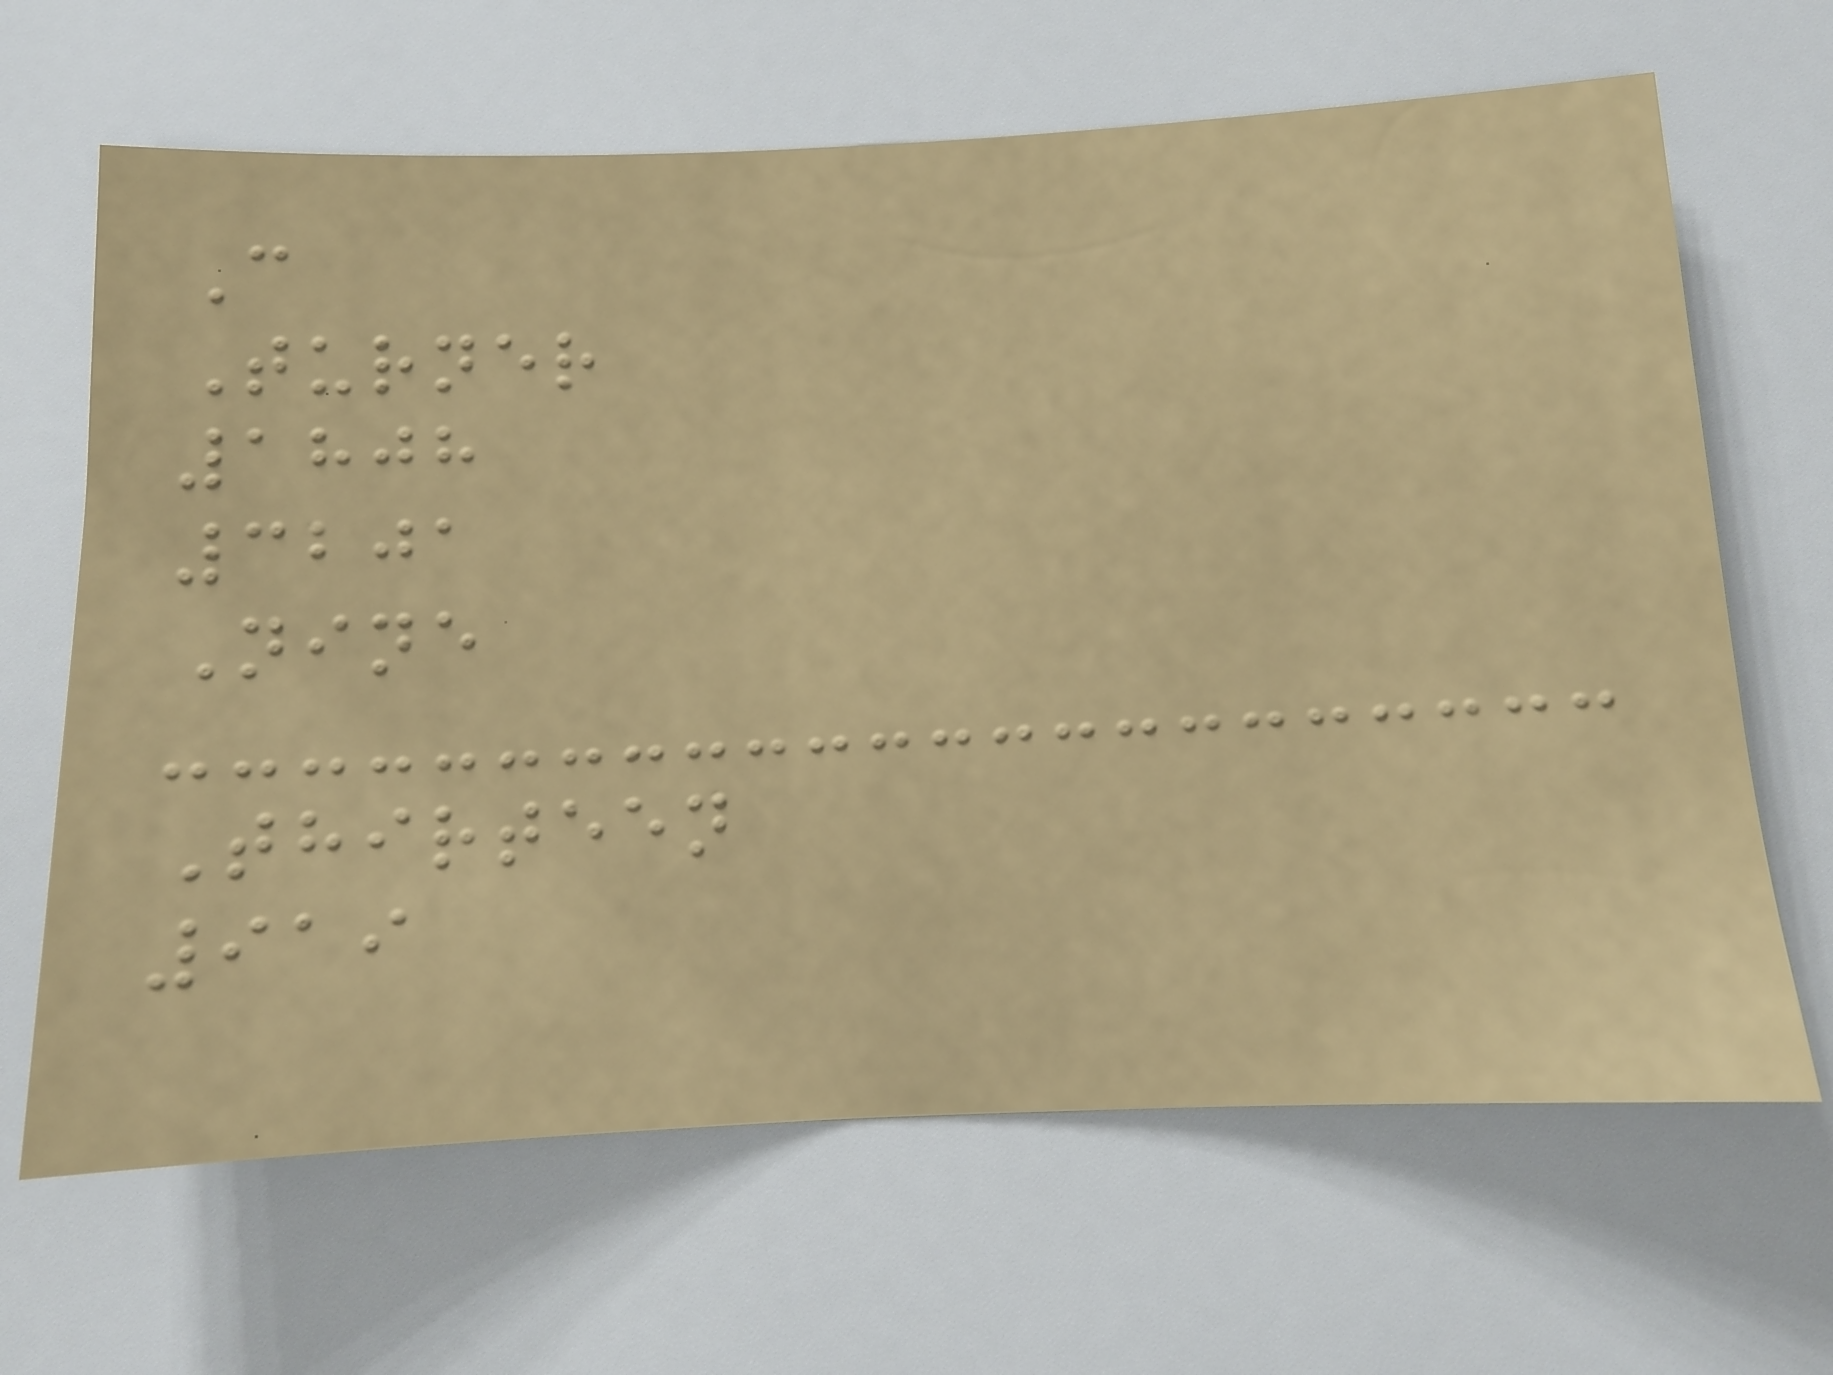C
Turner
1808
3201
Nine
Thirteen
919
